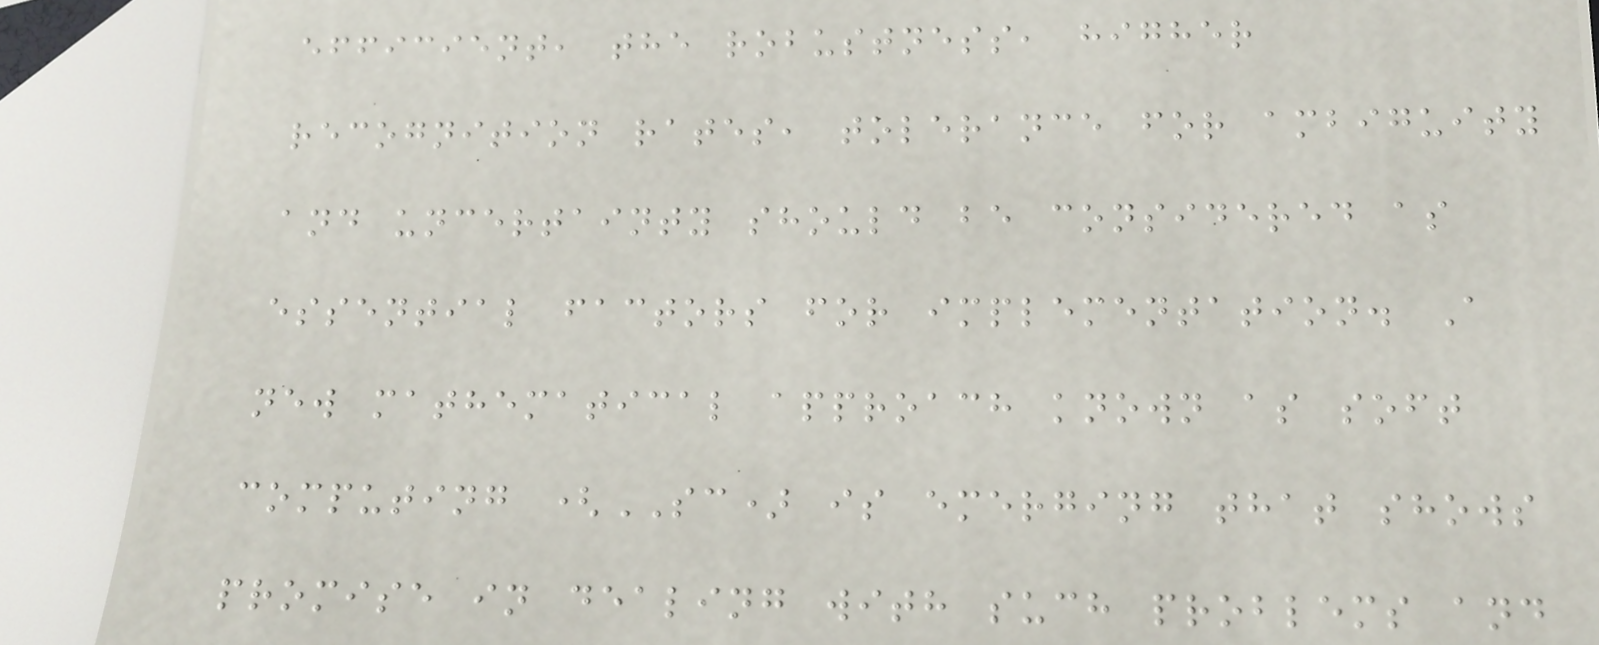efficient, the robustness, higher
recognition rates, tolerance for ambiguity
and uncertainty should be considered as
essential factors for implementation. A
new mathematical approach known as soft
computing (SC) is emerging that shows
promise in dealing with such problems and
